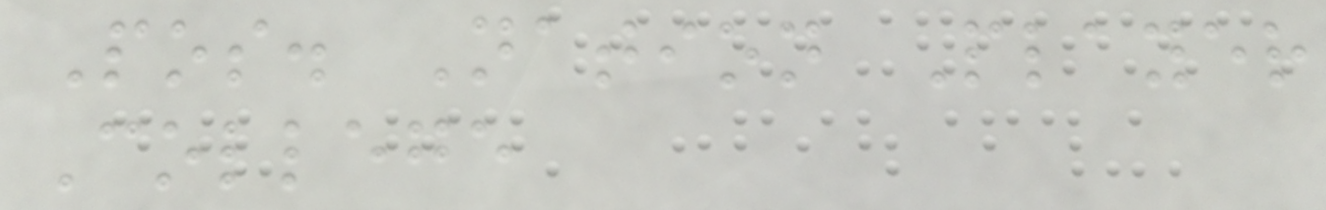Pos. Nation Player
College
